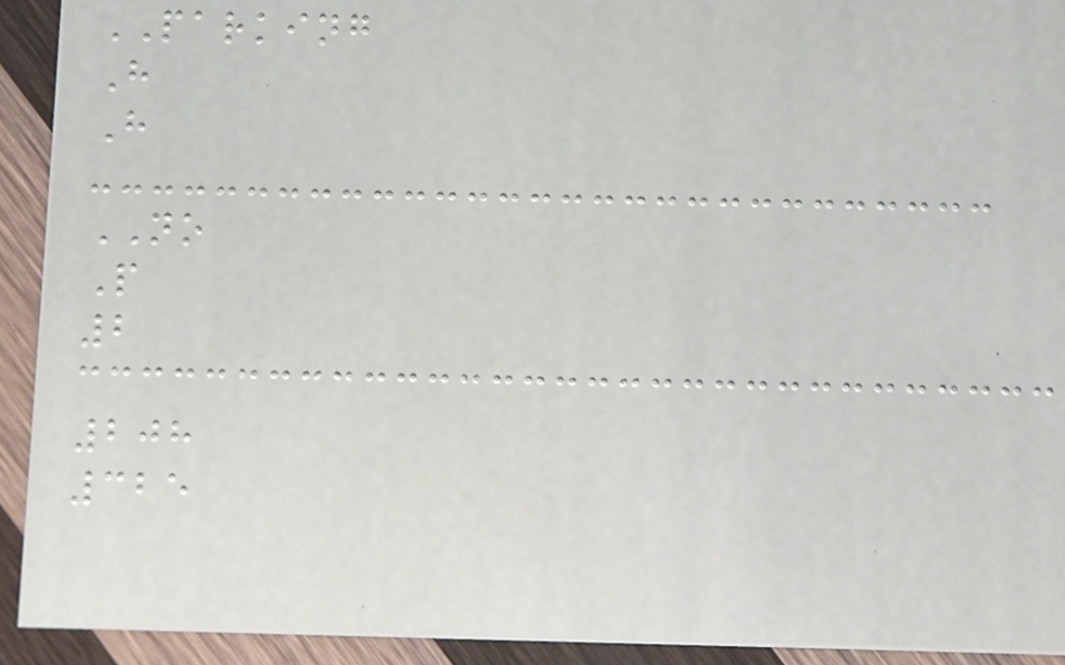PARKING
H
H
NO
P
2
208
325
